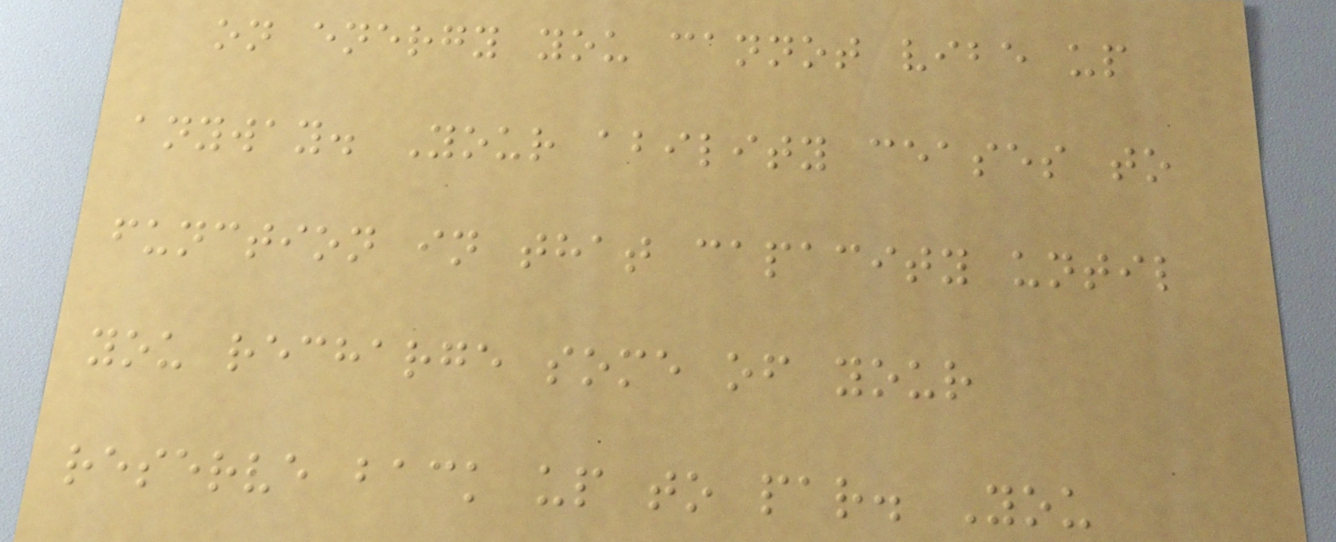on energy you cannot vibe up
anyway. Your ability ceases to
function in that capacity until
you recharge some of your
reserve back up to par. You
